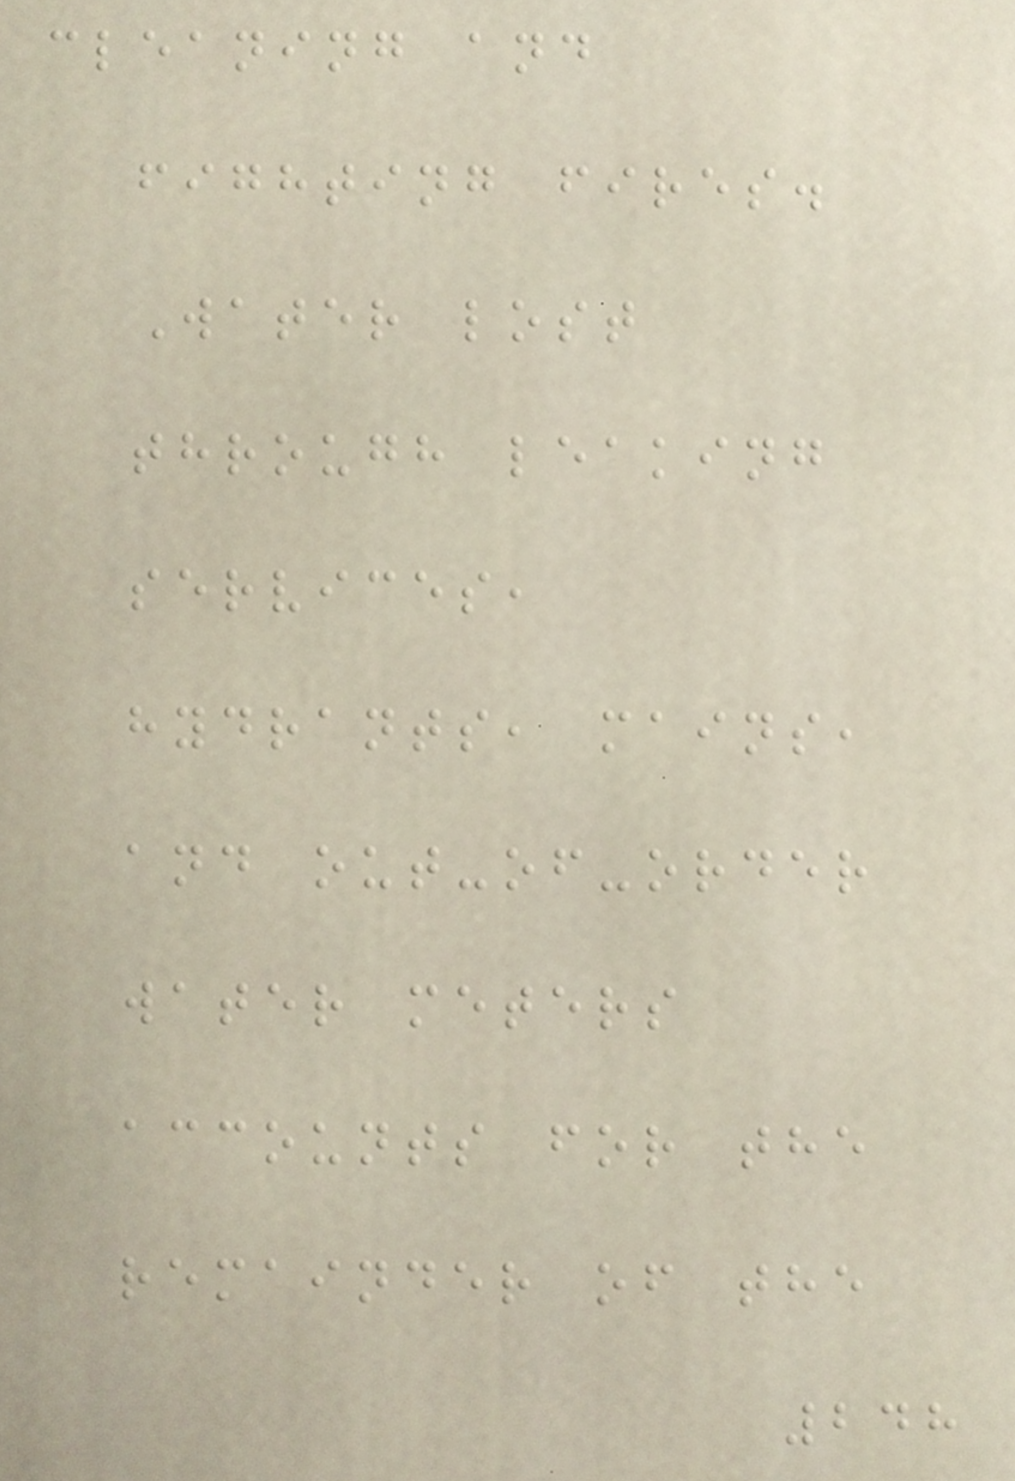cleaning and
fighting fires.
Water lost
through leaking
services,
hydrants, mains,
and out-of-order
water meters
accounts for the
remainder of the
248
